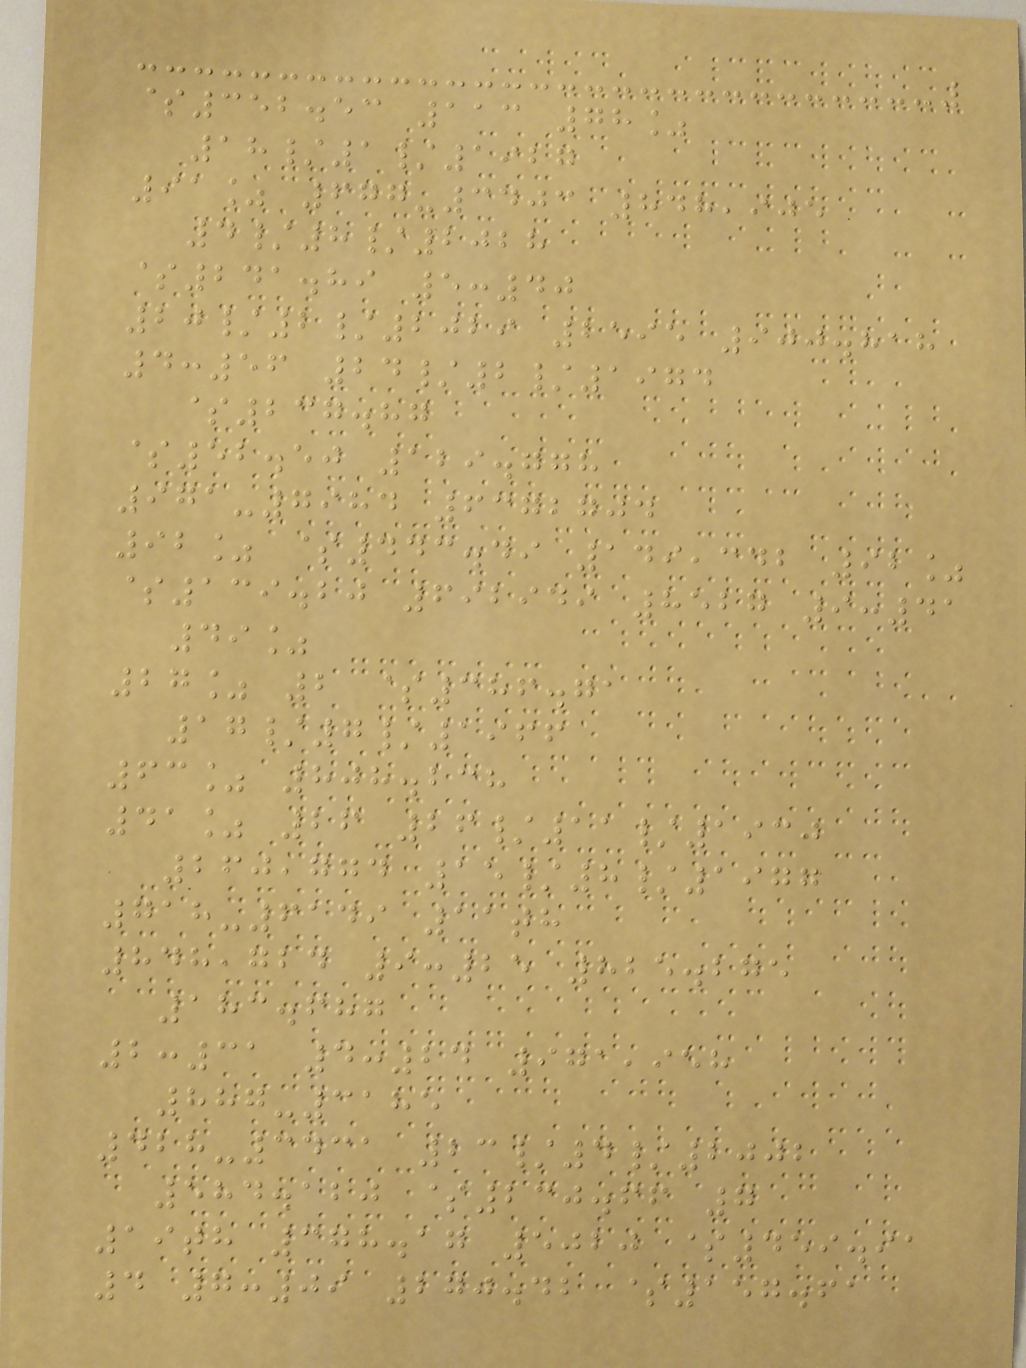$352.53 113 78%
18/1/1927
91% 677-3403 848,905
4/8/2028
$241.89 5:40
20/2/2029 2595 900.818
4:56 24/2/1974
$237.87
$52.50 129.778
971-7984 6372704
92% $443.49 149,342 92%
$139.20 692949 8527 9:41
49%
27% 2 $386.71
17/7/1966
63% 808.238
41% 26 26/11/1930
260,774 15/8/1977
718-6149 11th
848,724 9:25 825.275
183.687
2:31 4:24 971,958
887-3185
428-3431 23/4/2002
584.120 $230.66 7
19th 378.17 5020 $459.91
4 7:09 270.42 $157.61
